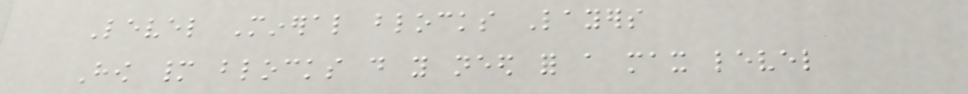Level Mineral blocks Layers
How many blocks do you need for a max level
